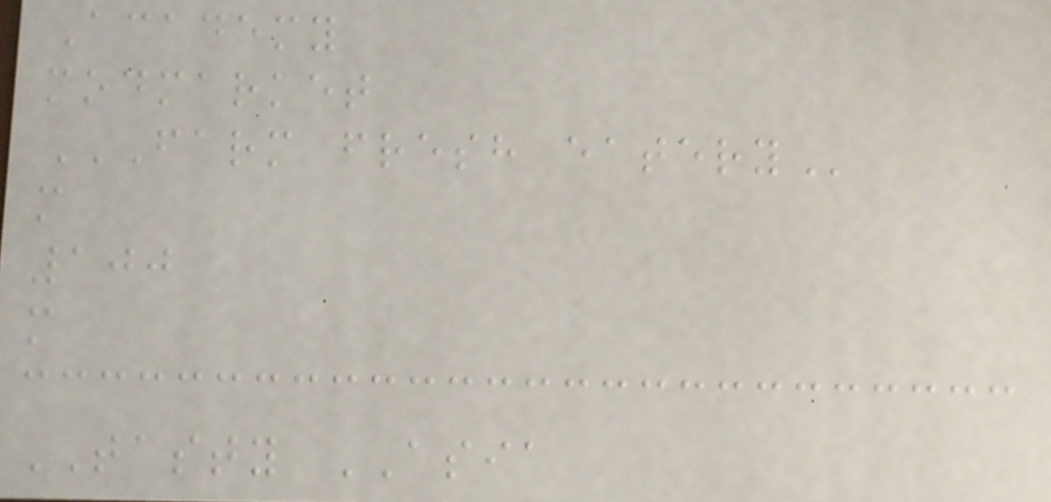Academy
modmarket
FARM FRESH EATERY
m
100
m
TASTY ASIA
